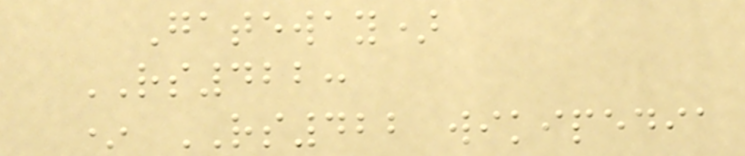Gateway)
RS422:
* RS422 wikipedia
